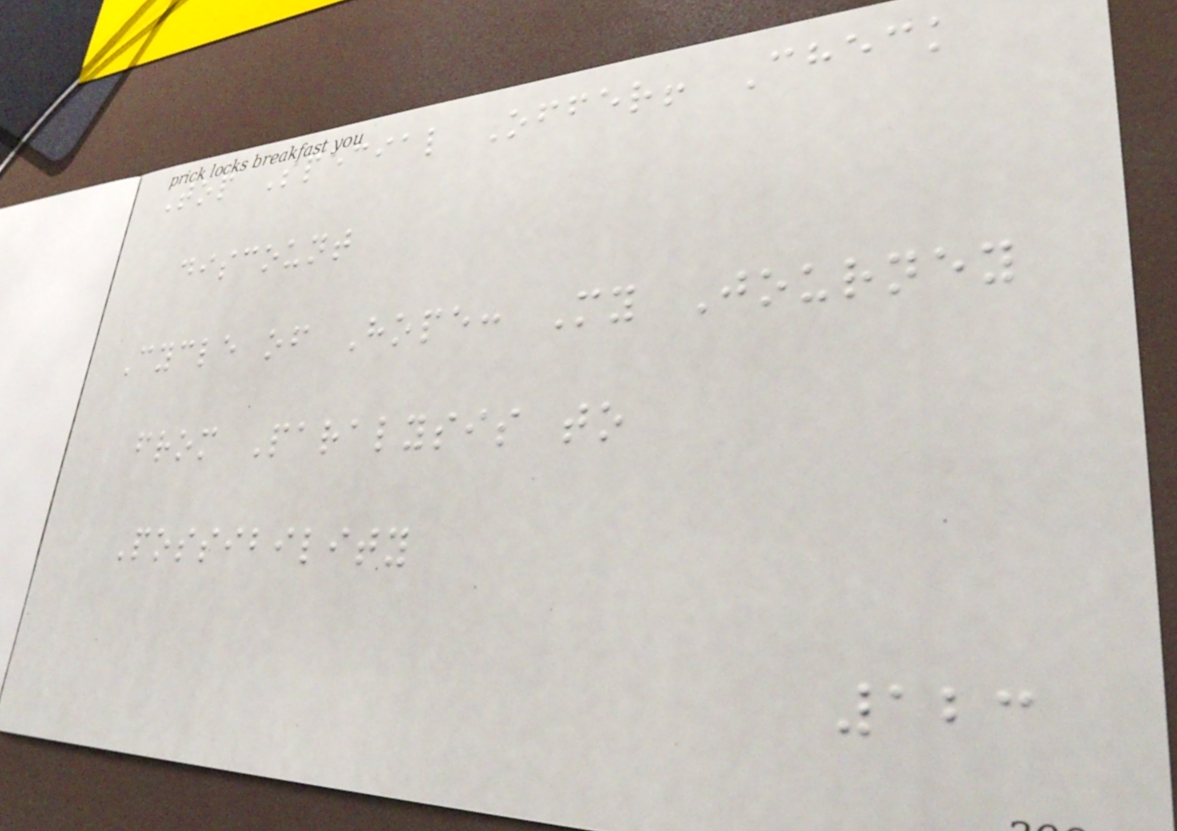Top Special Offer! Check
discount
Cycle of Hope: My Journey
from Paralysis to
Possibility
123
